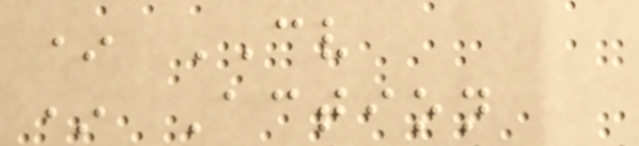* CV
* Action
